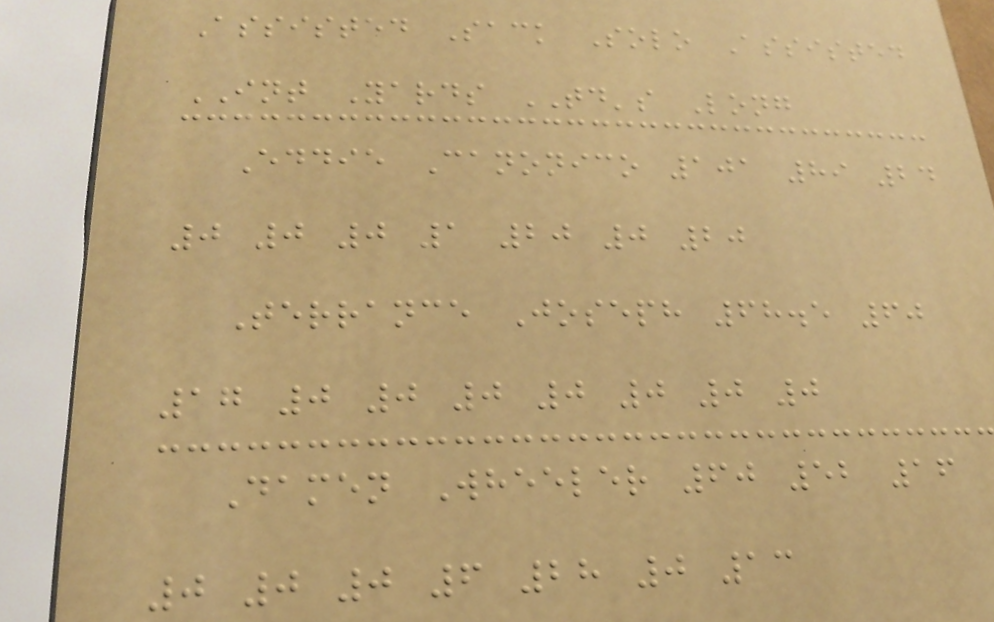Assisted Sack Solo Assisted
INT Yards TD's Long
Eddie Canonico 101 89 24
0 0 0 1 20 0 20
Terrance Joseph 68.5 60
17 0 0 0 0 0 0 0
Damen Wheeler 60 52 16
0 0 0 6 28 0 13
